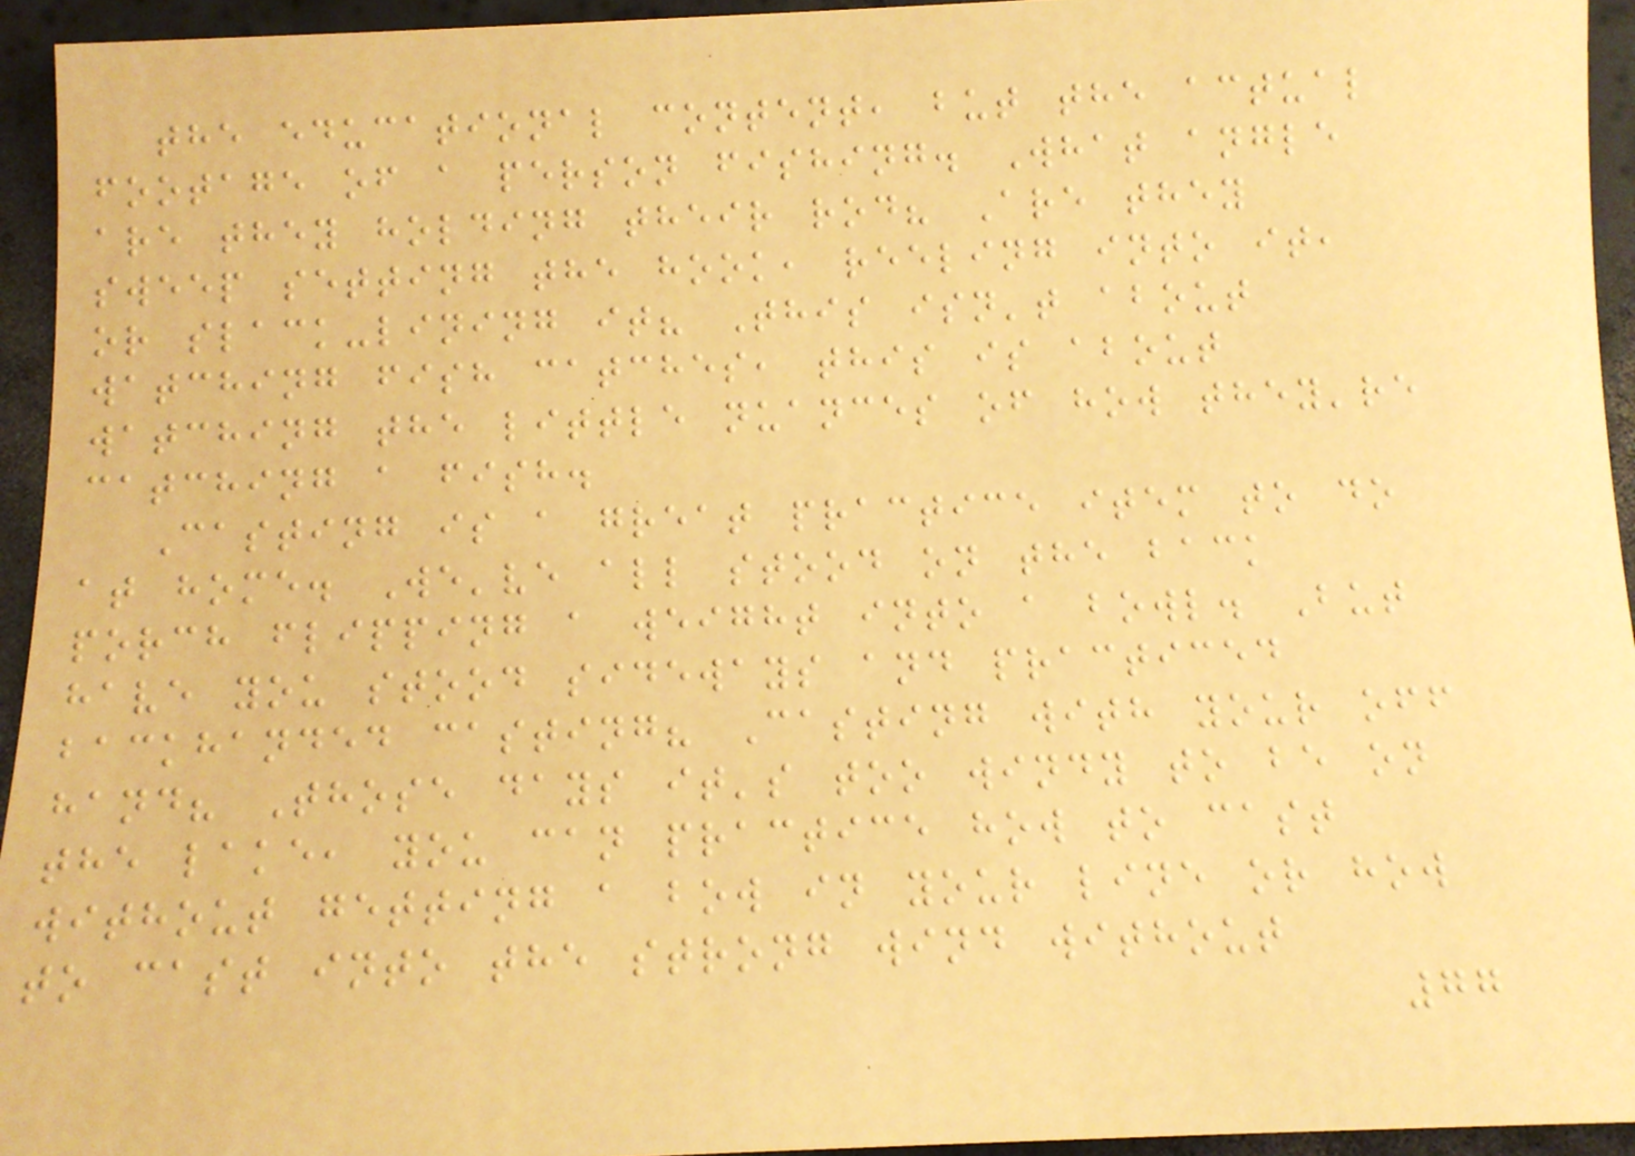the educational content, but the actual
footage of a person fishing. What angle
are they holding their rod? Are they
sweep setting the hook, reeling into it,
or slack-lining it? This isn't about
watching fish catches, this is about
watching the little nuances of how they're
catching a fish.
Casting is a great practice item to do
at home. We've all stood on the back
porch flipping a weight into a bowl. But
have you stood sideways and practiced
backhanded casting? Casting with your off
hand? Those days it's too windy to be on
the lake, you can practice how to cast
without getting a bow in your line or how
to cast into the strong wind without
77
